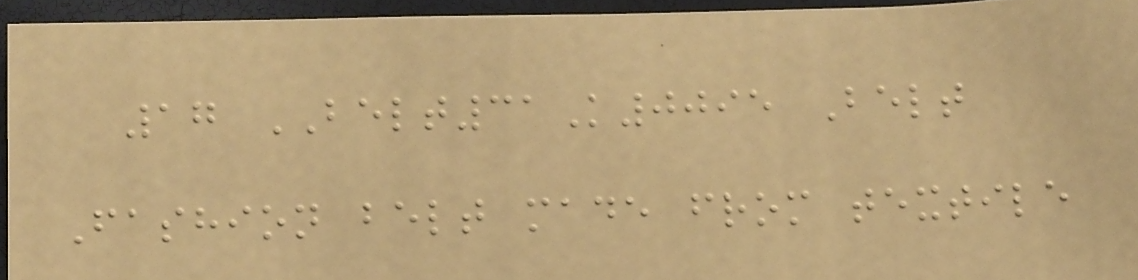17 BELT31K0095 Belt
Fashion belt made from textile
